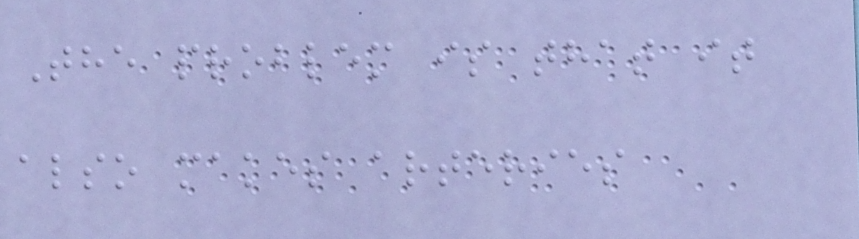The problem is that it
also makes arteries
